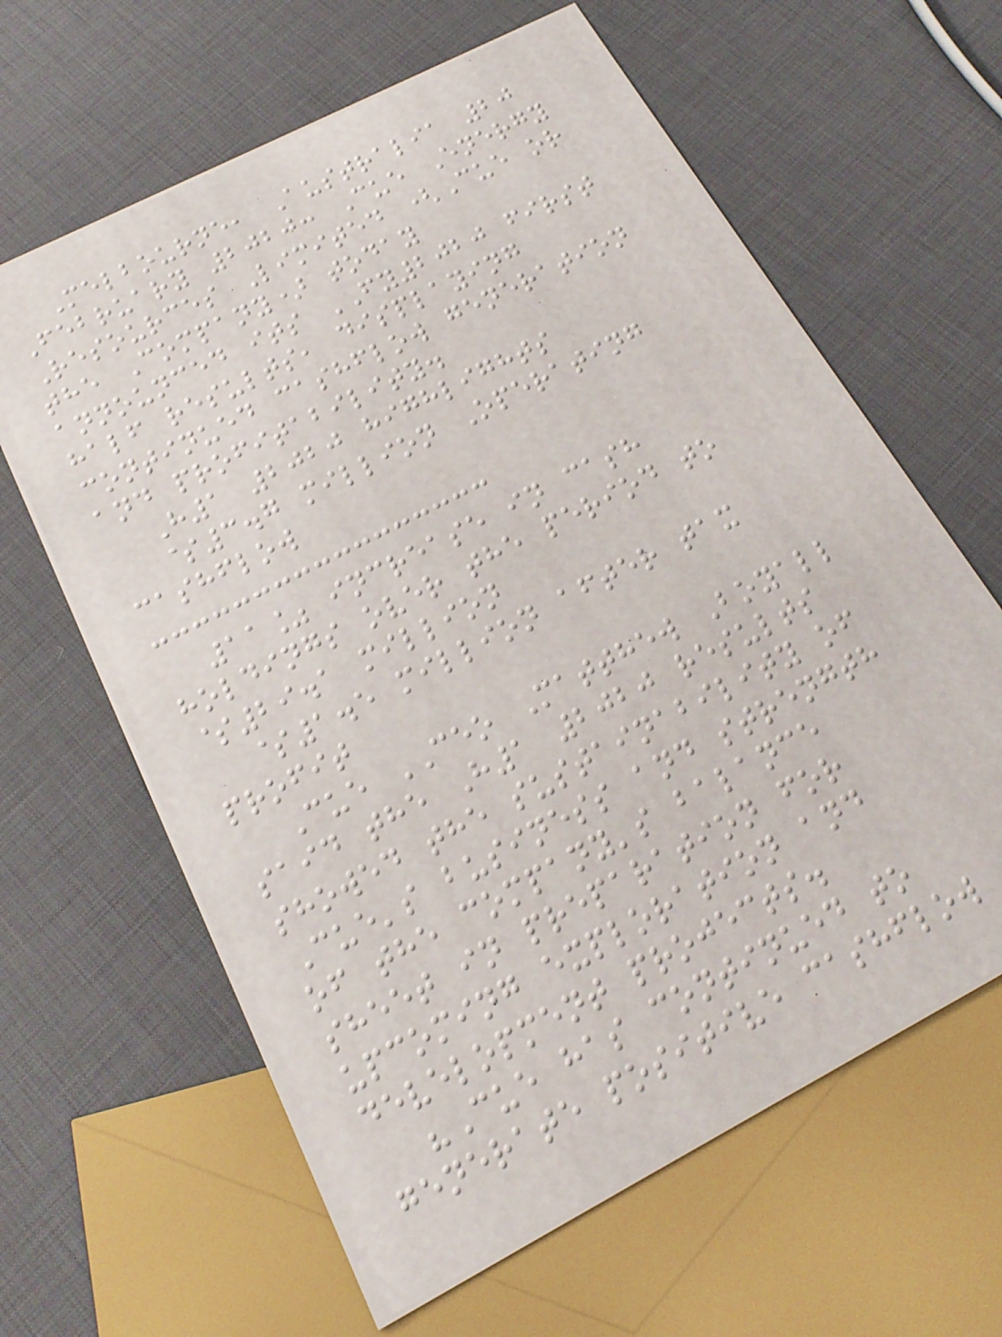Melbourne, Australia 20
February 2020: Cue Energy
Resources Limited (Cue or
the Company) today
announced its FY2020 first
half results, displaying
continued cashflow generation
and profitability.
H1 2020 highlights
$3.7 million Operating
cashflow
11% increase in cash
holdings over the period to
$29.1 million
$1.5 million after tax
profit
Cue CEO Matthew Boyall
said the H1 2020 results
showed the sustainability of
Cue's business and strength
of the company's balance
sheet in preparation for
upcoming exploration and
development projects.
"Cue has continued to
generate positive cashflow
